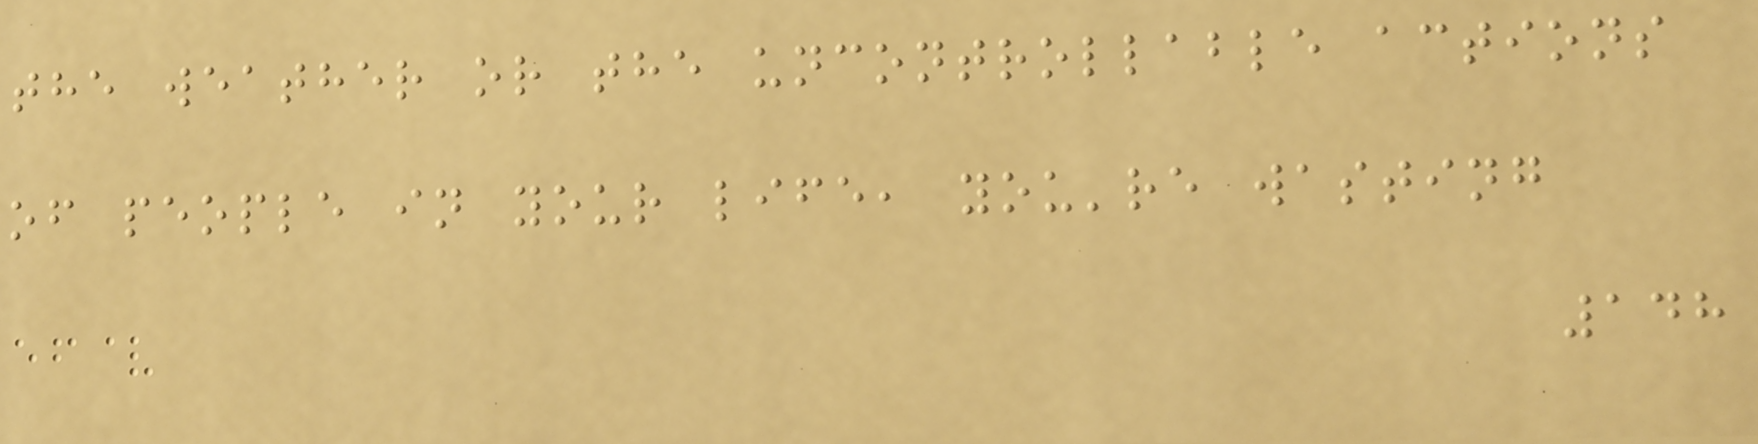the weather or the uncontrollable actions
of people in your life, you're wasting
148
